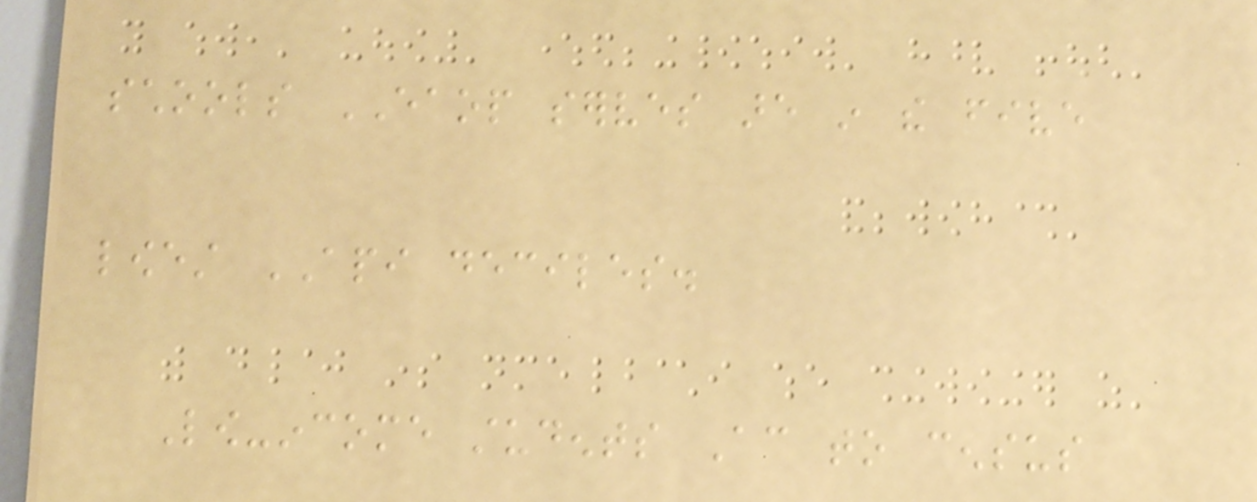schools EAOP serves are in the five
lowest API deciles.
Low-income students According to census
